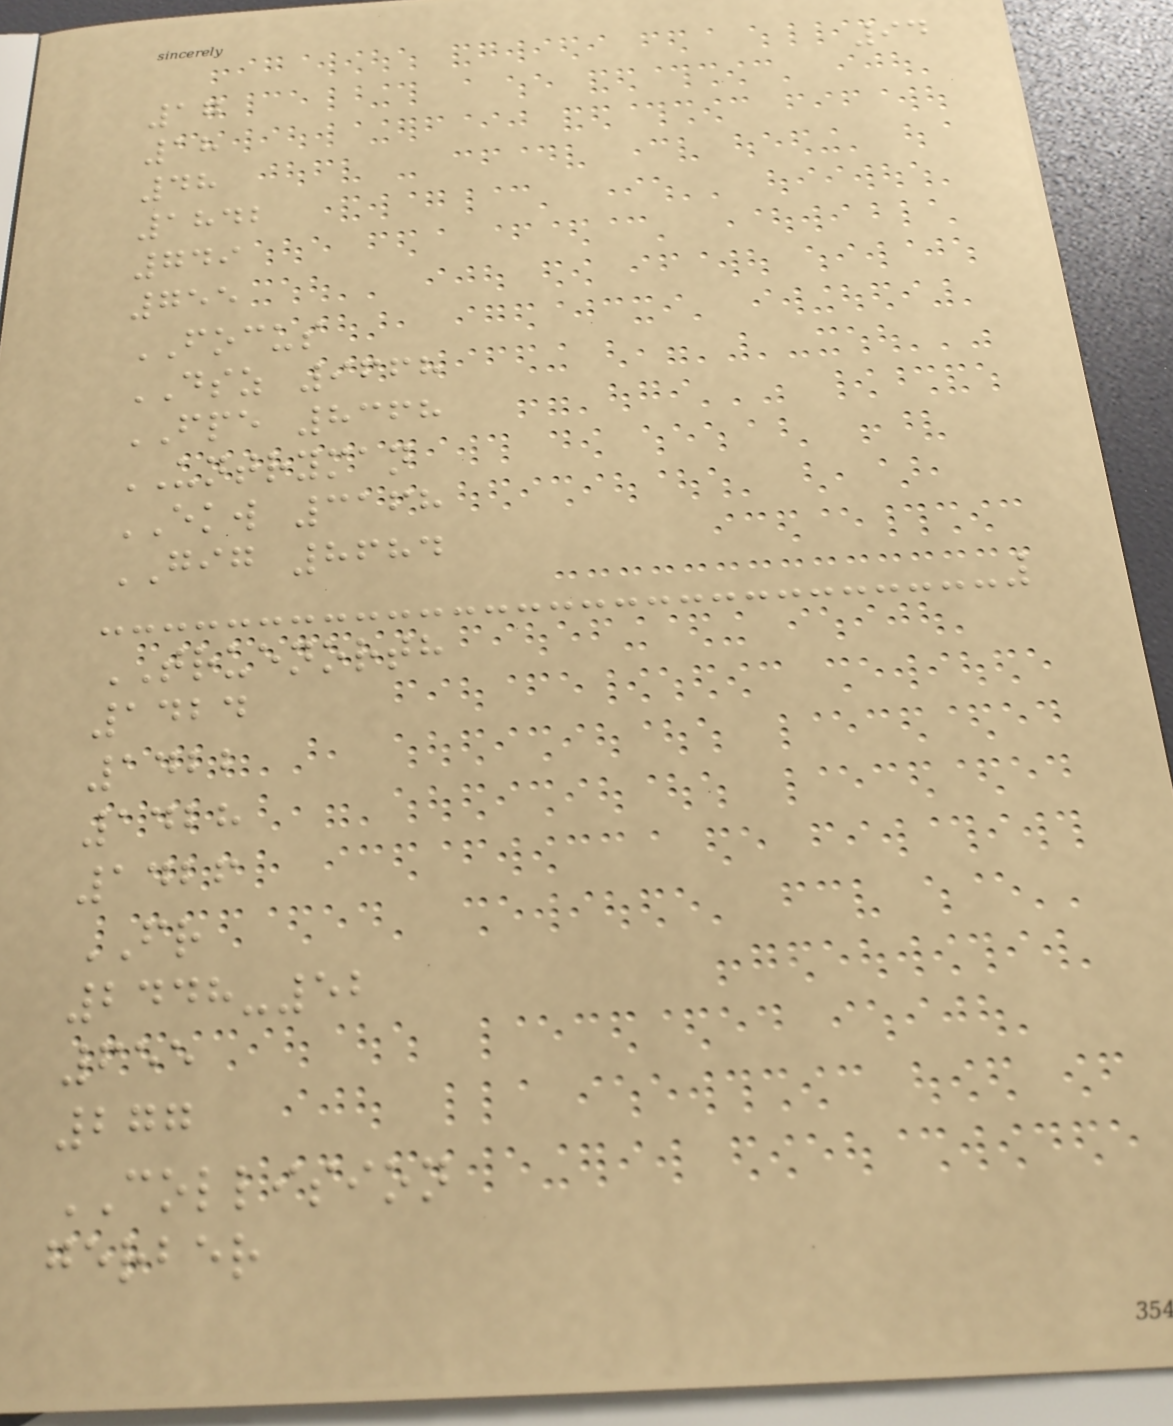94
17
18
48
1842
749
755
FOCUS
DSZ 9668
FPE 8368
UNTRYMAN
EKW 3168
GIG 8684
TRUENORTH
1424
1422
1428
1426
FR
2448-52
655
277
COLLISION
gerber
